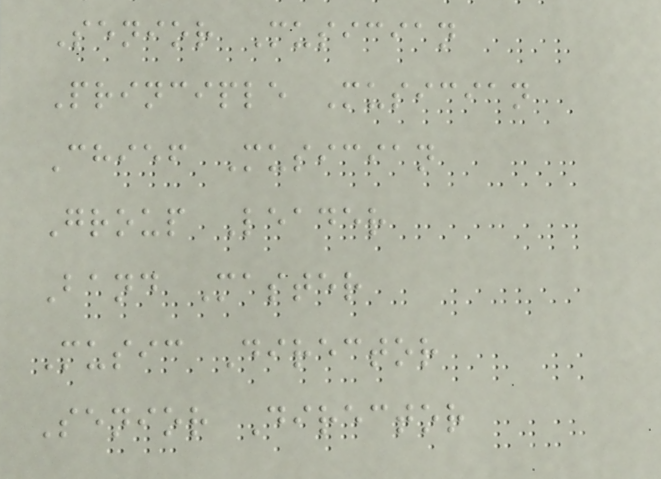Senior Musician
Principle Musician
Chief Musician
Group Leader
Band Master
Music Director
Senior Director
